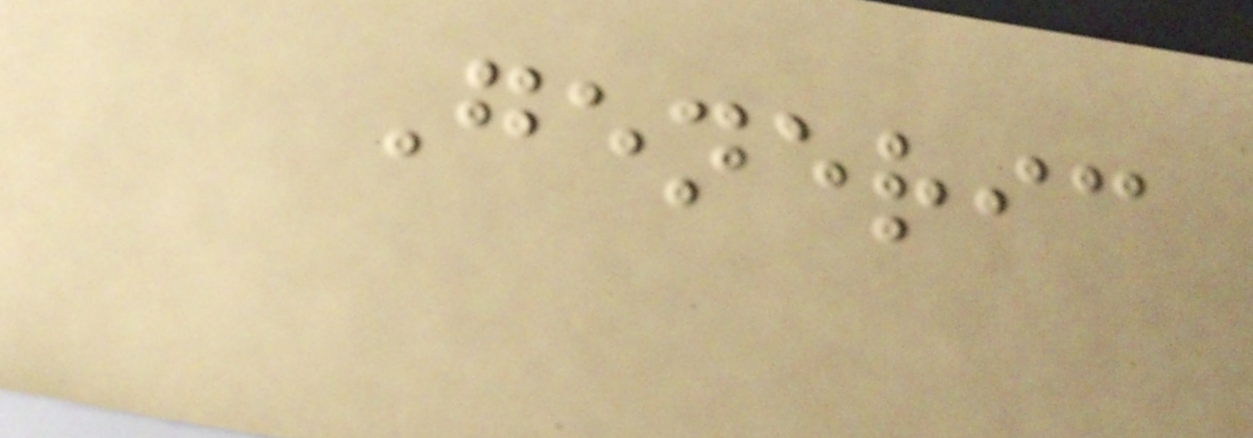Generic
